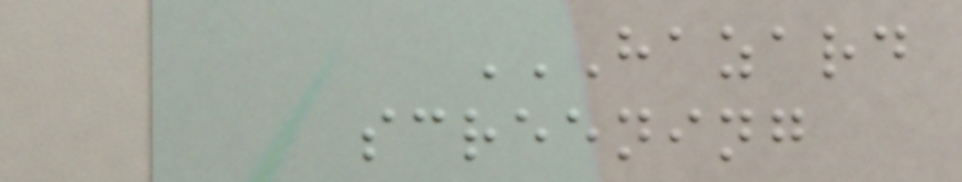HAZARD
SCREENING
